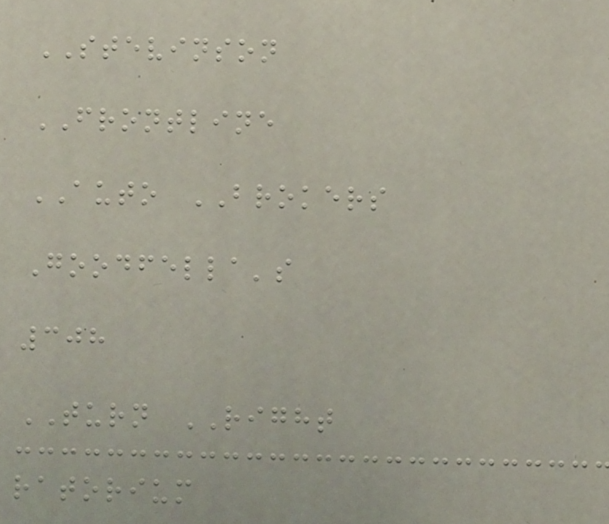STEVINSON
FRONTLINE
AUTO BROKERS
Goodfella's
308
TURN RIGHT
ratorium
